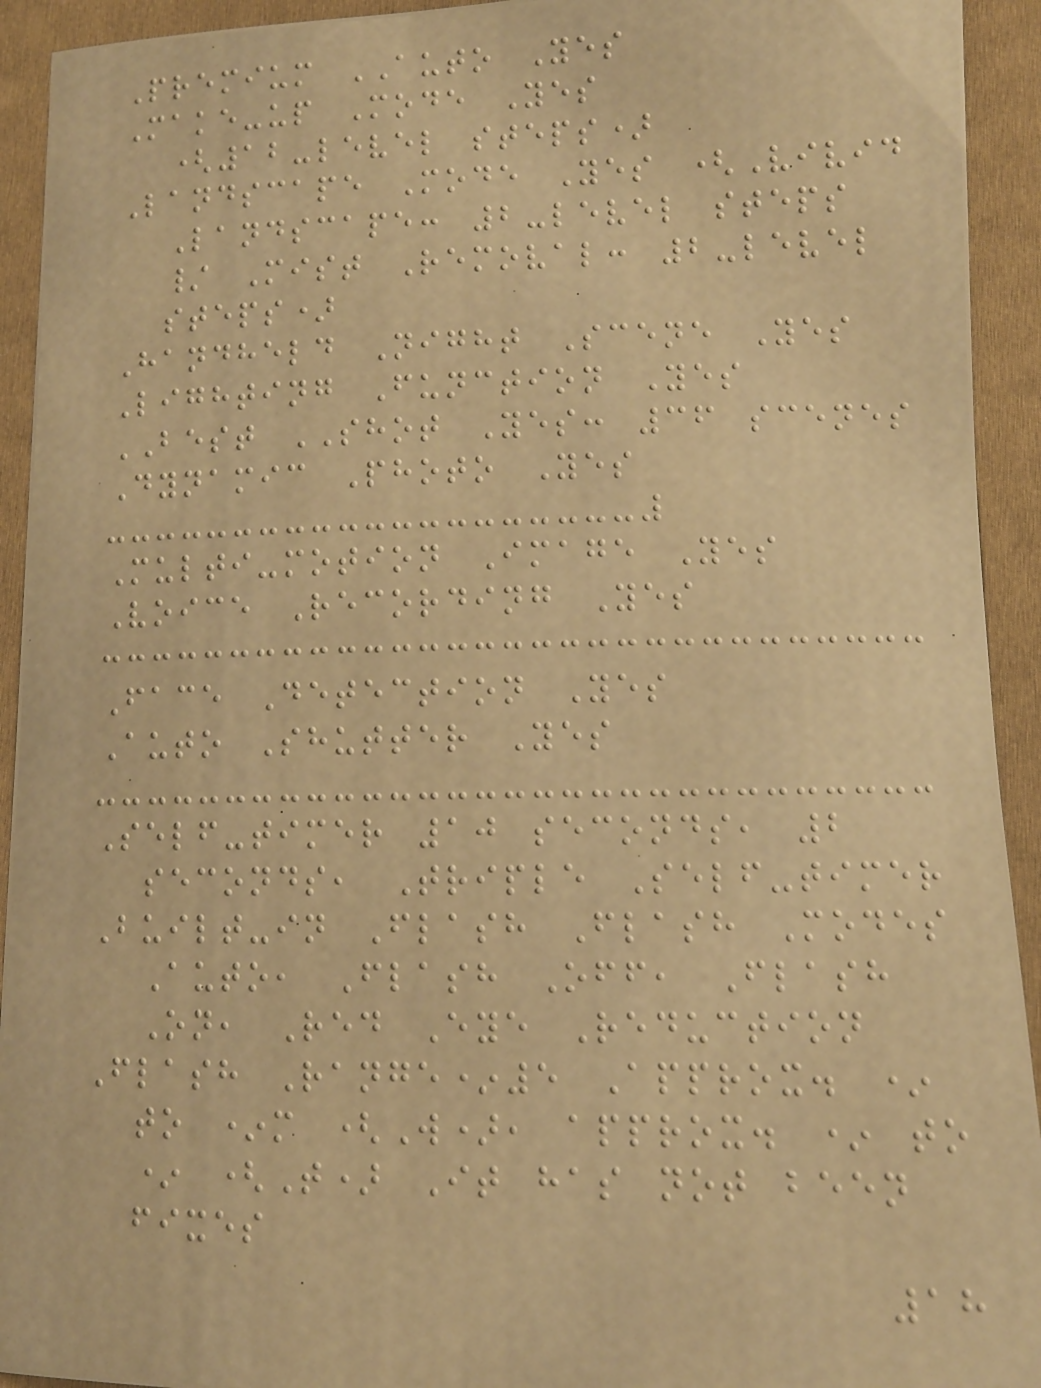Premium AUTO Yes
Make-up Mode Yes
(12-level steps)
Landscape Mode Yes (Vivid
Landscape: 2-level steps
/ Mist Removal: 2-level
steps)
Handheld Night Scene Yes
Lighting Function Yes
BEST SHOT Yes: 36 scenes
Dynamic Photo Yes
Multi-motion Image Yes
Voice Recording Yes
Face Detection Yes
Auto Shutter Yes
Self-timer 10 seconds, 2
seconds, Triple Self-timer
Built-in Flash Flash Modes
Auto, Flash Off, Flash
On, Red Eye Reduction
Flash Range*5 Approx. *
to *m (W), approx. * to
* (T) It has not been
fixes
18
